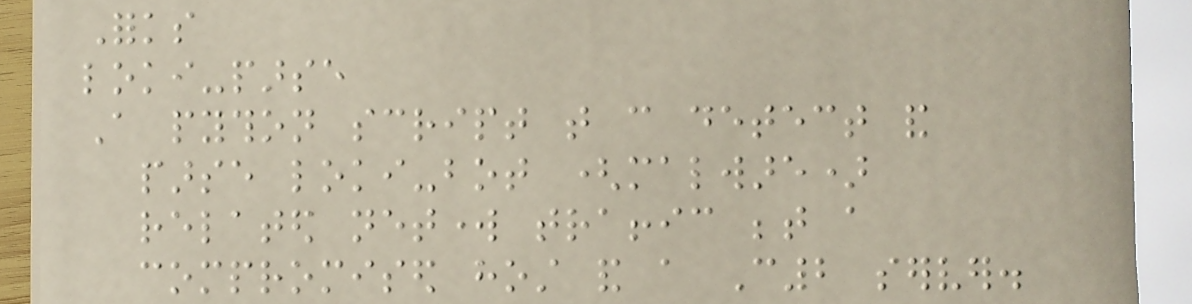Forks
loki-parse
A python script that can detect and
parse loki-bot (malware)
related network traffic between a
compromised host and a C2 server.
